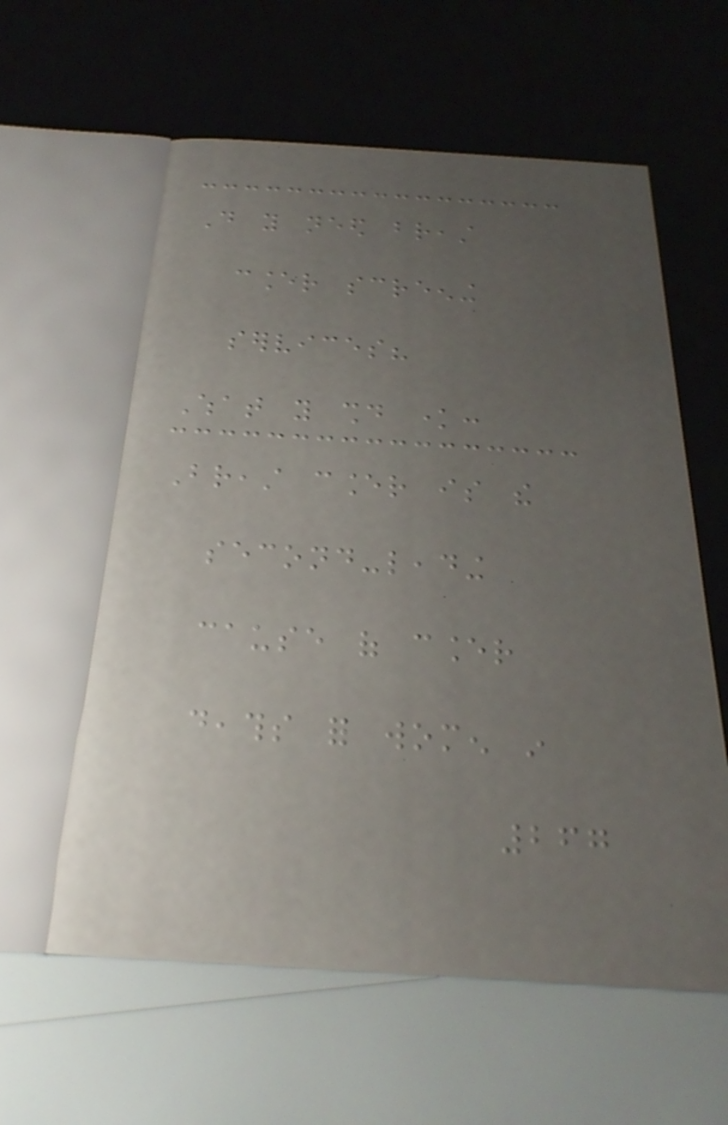Do you need breast
cancer screening
services?
What you should know:
Breast cancer is the
second-leading
cause of cancer
deaths for women in
267
